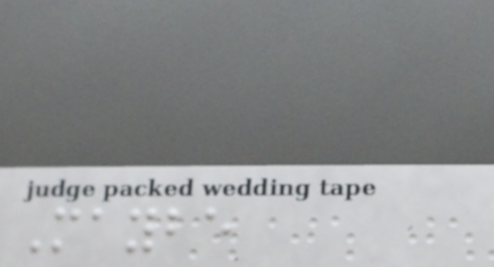Maybe
